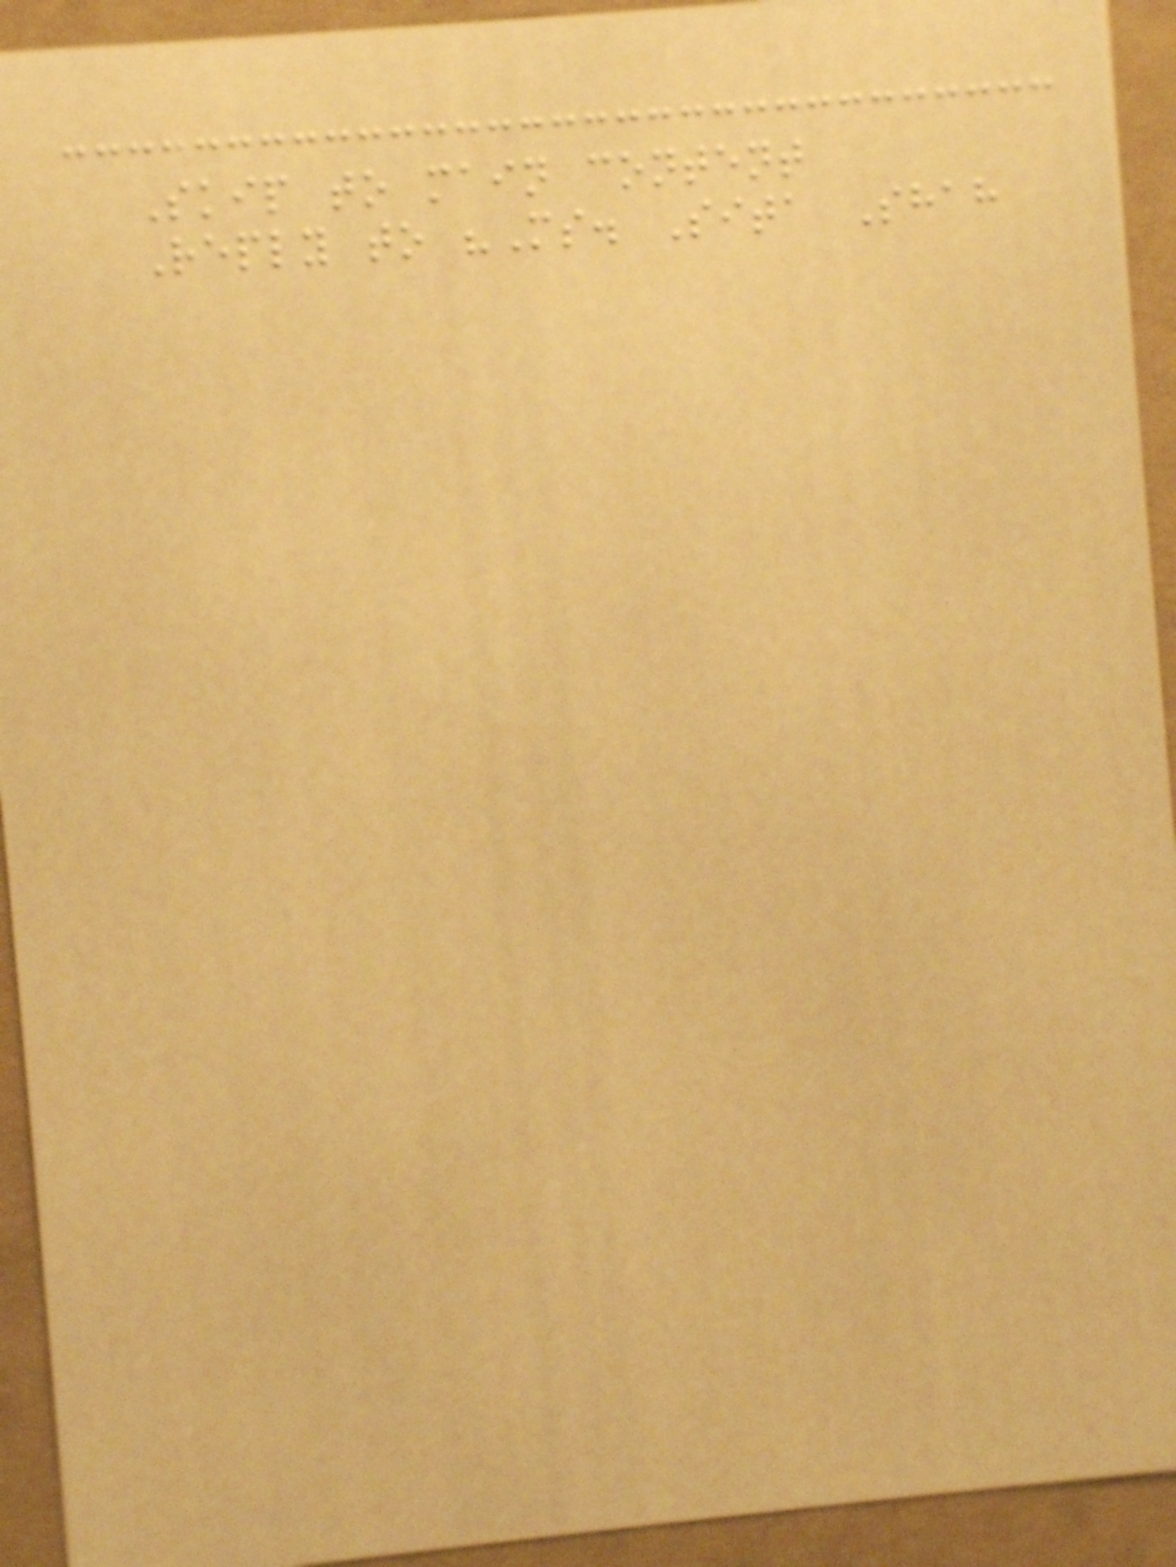Skip to main content
Reply to "Ms. Sita Shah
